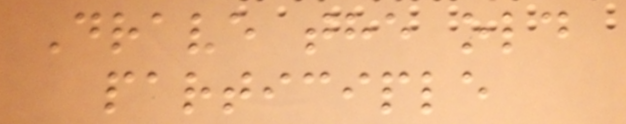Drave the old
participle
